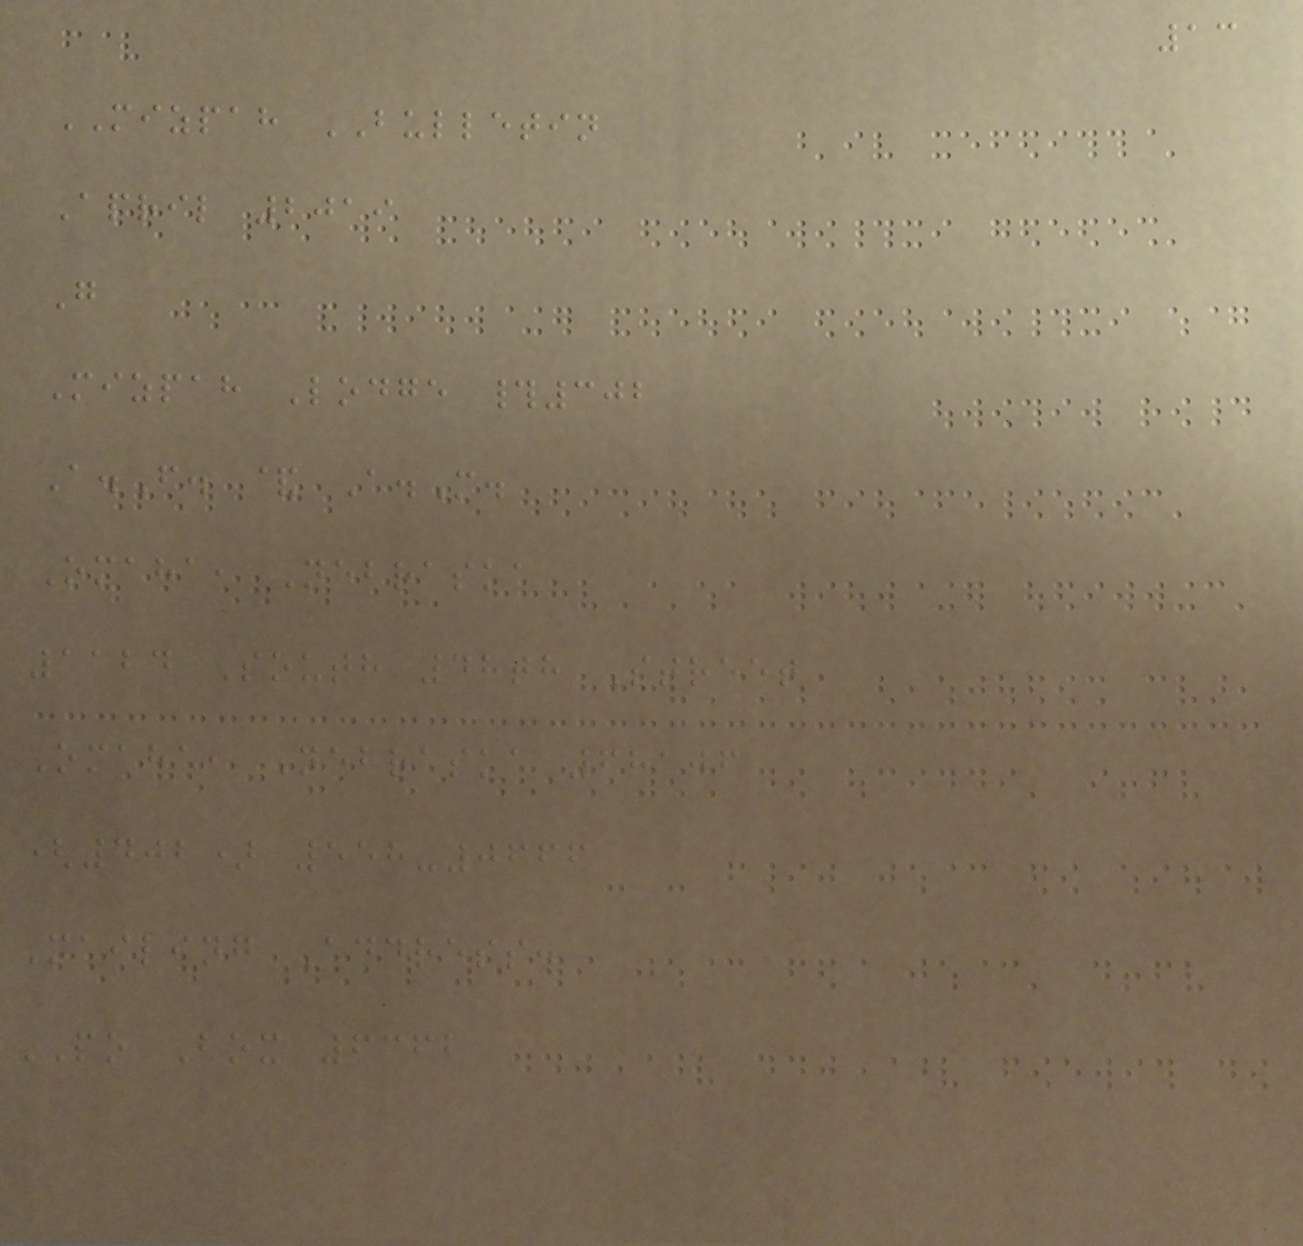13
MIZPAH BULLETIN
April 2019
G
Mizpah Lodge #302
A.F. & A.M.
Omaha, Nebraska
1124 South 48th Street
Omaha, Nebraska 68106
(402) 558-0666
Mailing Address:
PO Box 6362
